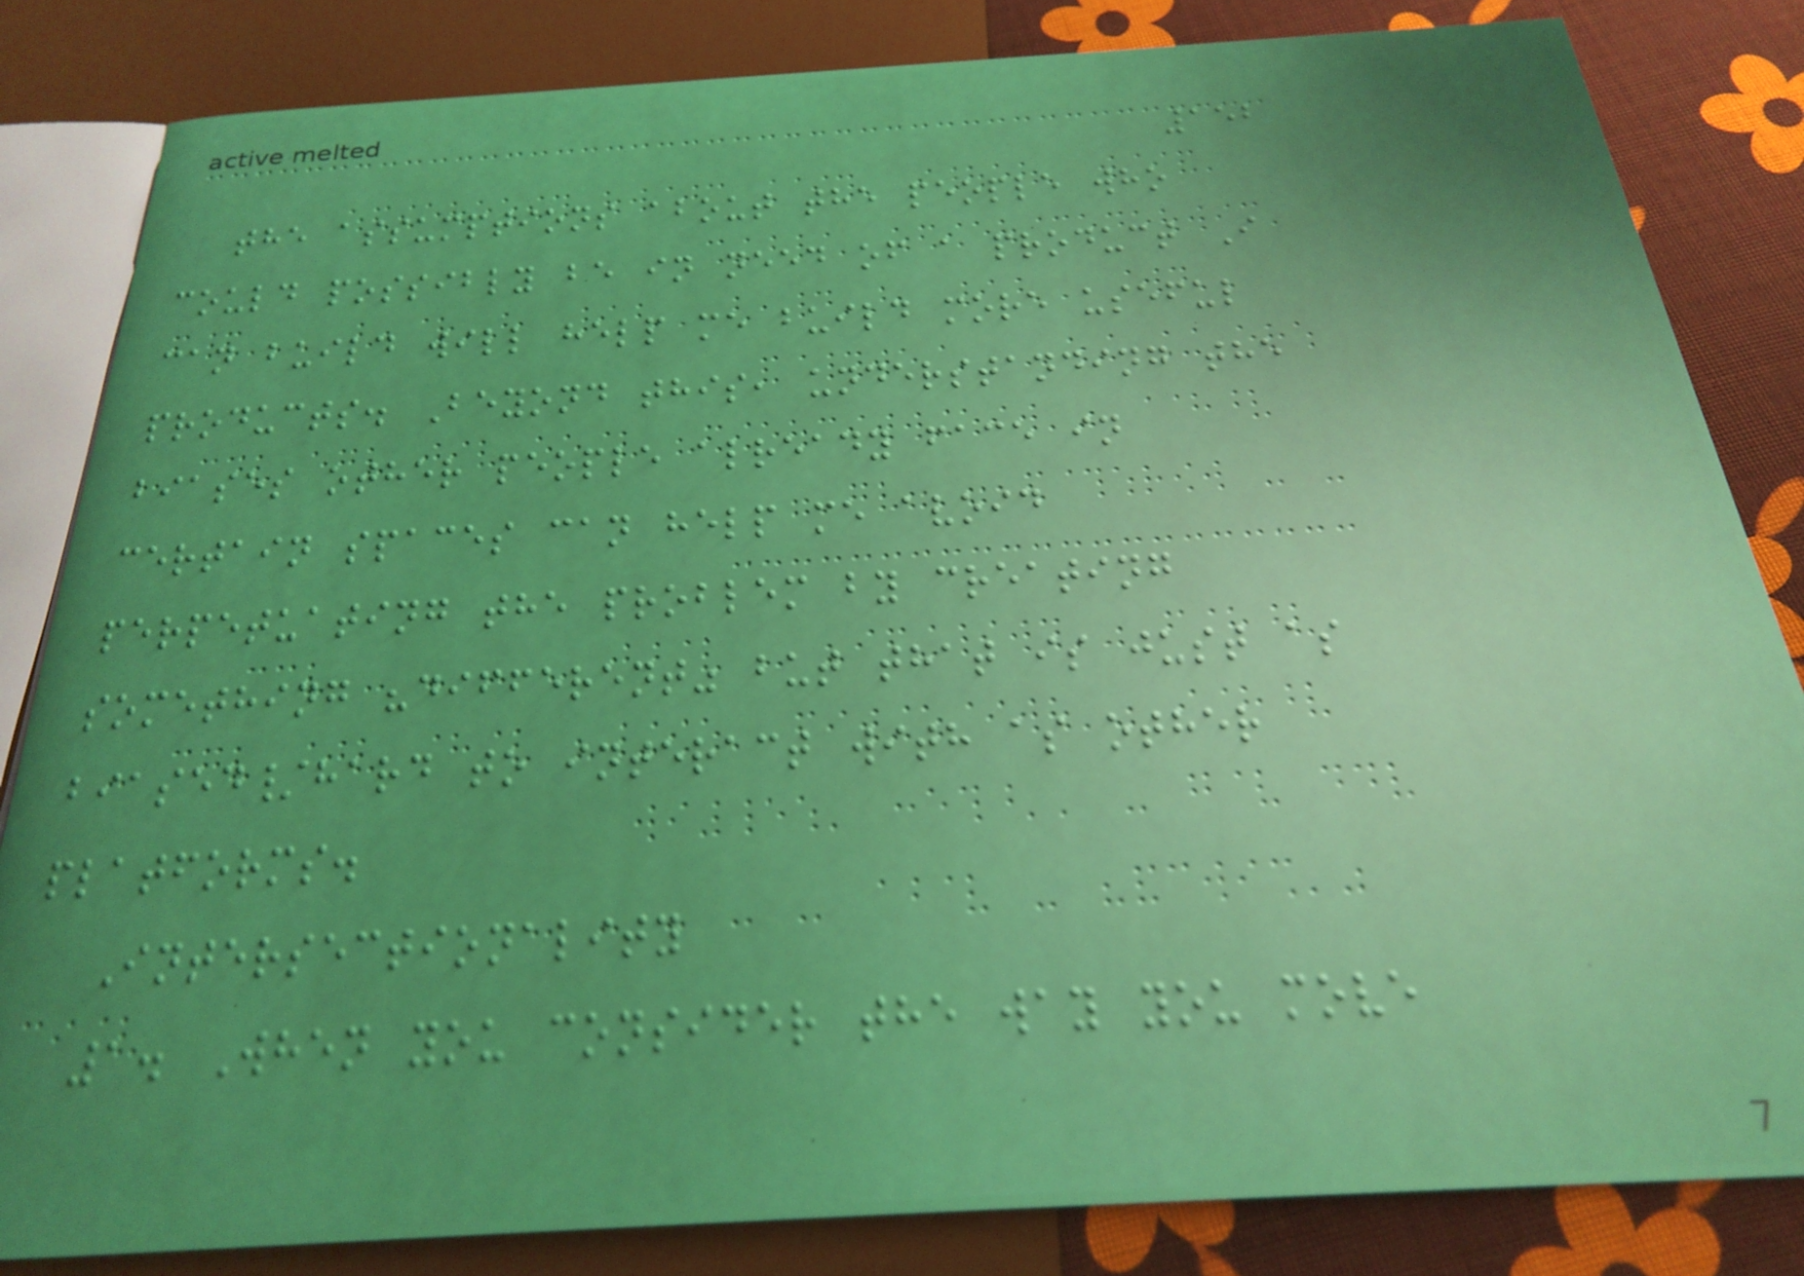152
the assumptions about the people who
could possibly be in need of a product I
can build will help me build more useful
products. Beyond this, understanding the
biases other people already face in
certain spaces can help me avoid
perpetuating the problem by creating
something "different" but that is just as
biased/hard to interact with as other
platforms.
Intersectionality
1. When you consider the way you move
